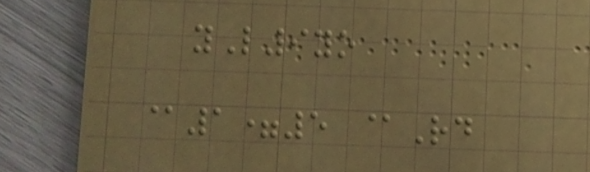yL9yo
@1=5 @Rd
